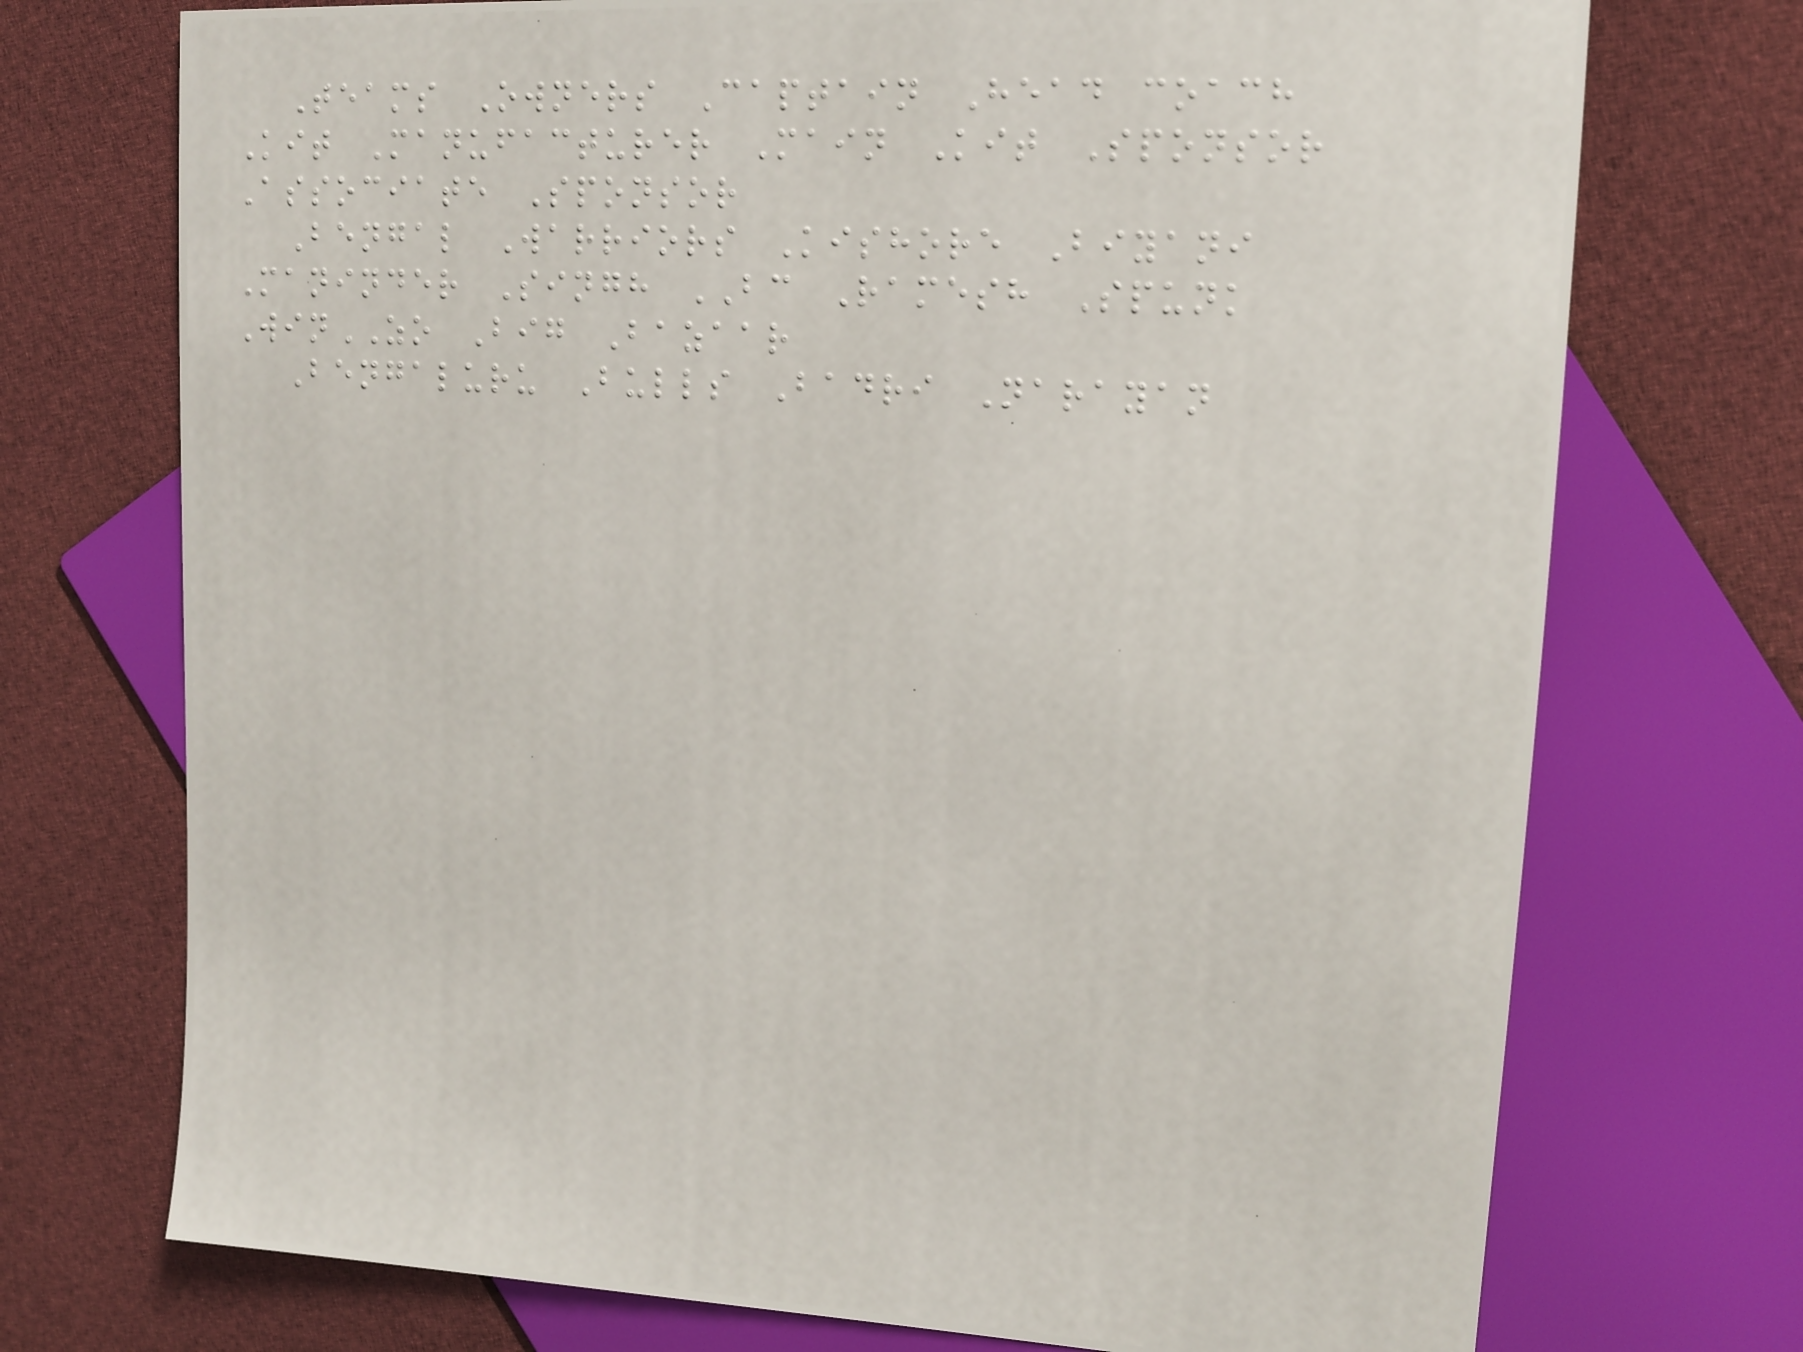Teams Owners Captain Head coach
Kit Manufacturer Main Kit Sponsor
Associate Sponsor
Bengal Warriors Kishore Biyani
Maninder Singh BC Ramesh Spunk
WinZO Big Bazaar
Bengaluru Bulls Badri Narayan
